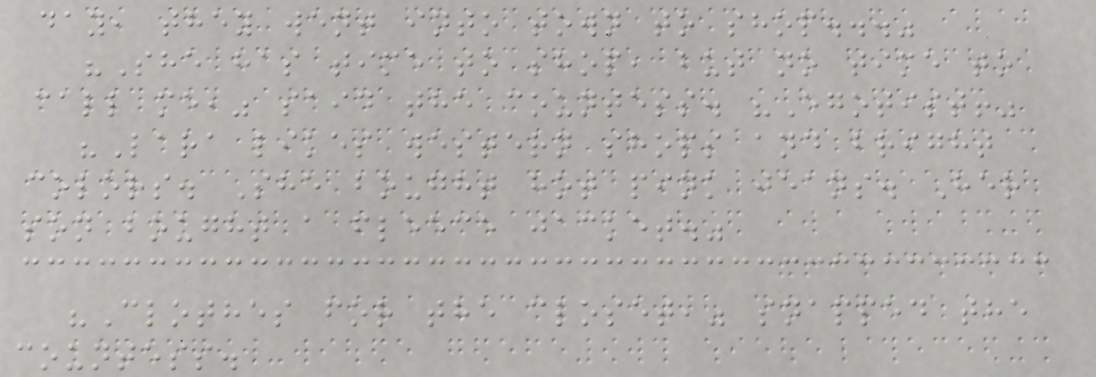day, they went into town to shop..."
"She has time to shop, but no time to
call me," said the countess. "Egotist!"
"Lara likes western shops and bright
colors. She bought hot pink jeans. Her
son bought a fleece jacket."
"Clothes for the closet," snapped the
countess.
